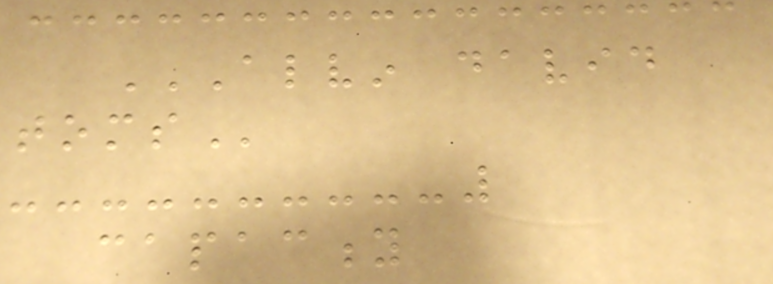ALVIN DAVID
TOMS
capacity
